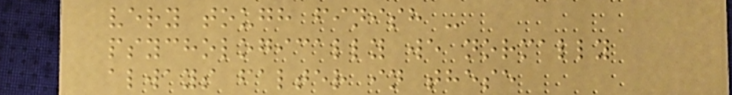very tough finish -
psychologically we normally
always falter in these
